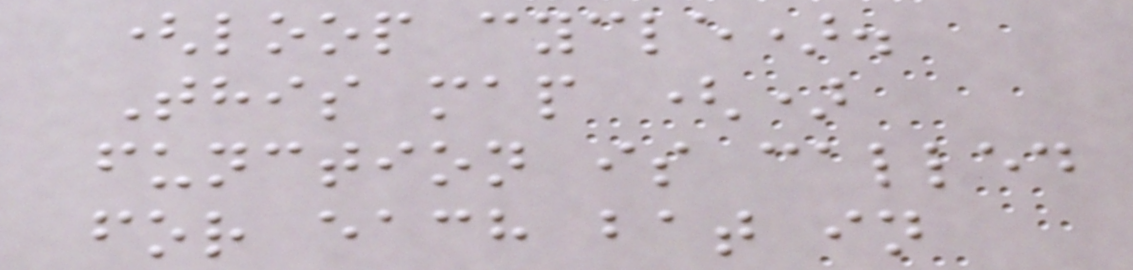(loop cycle).
This map ()
function is called
for each bat in
